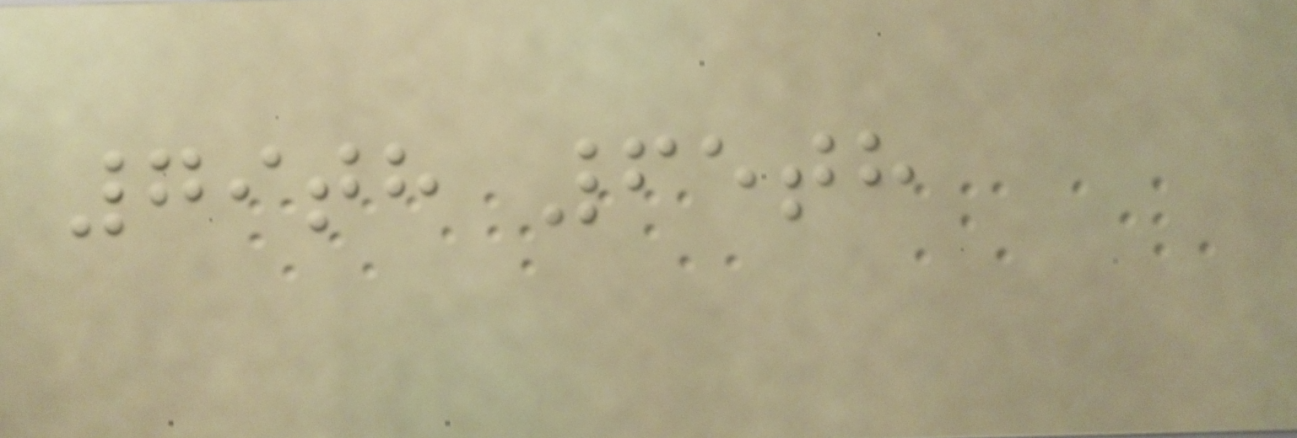79th 65th
